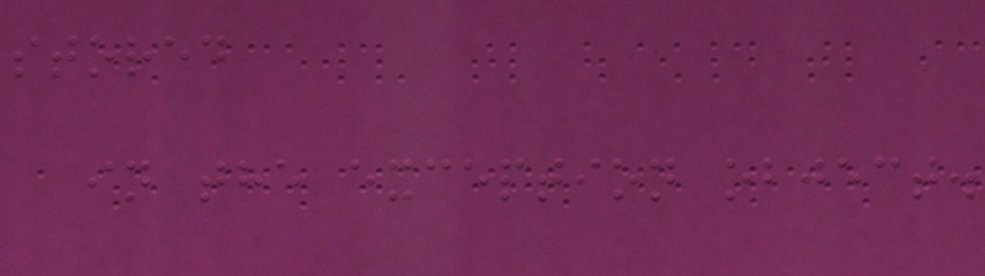stored
in the exception object.
